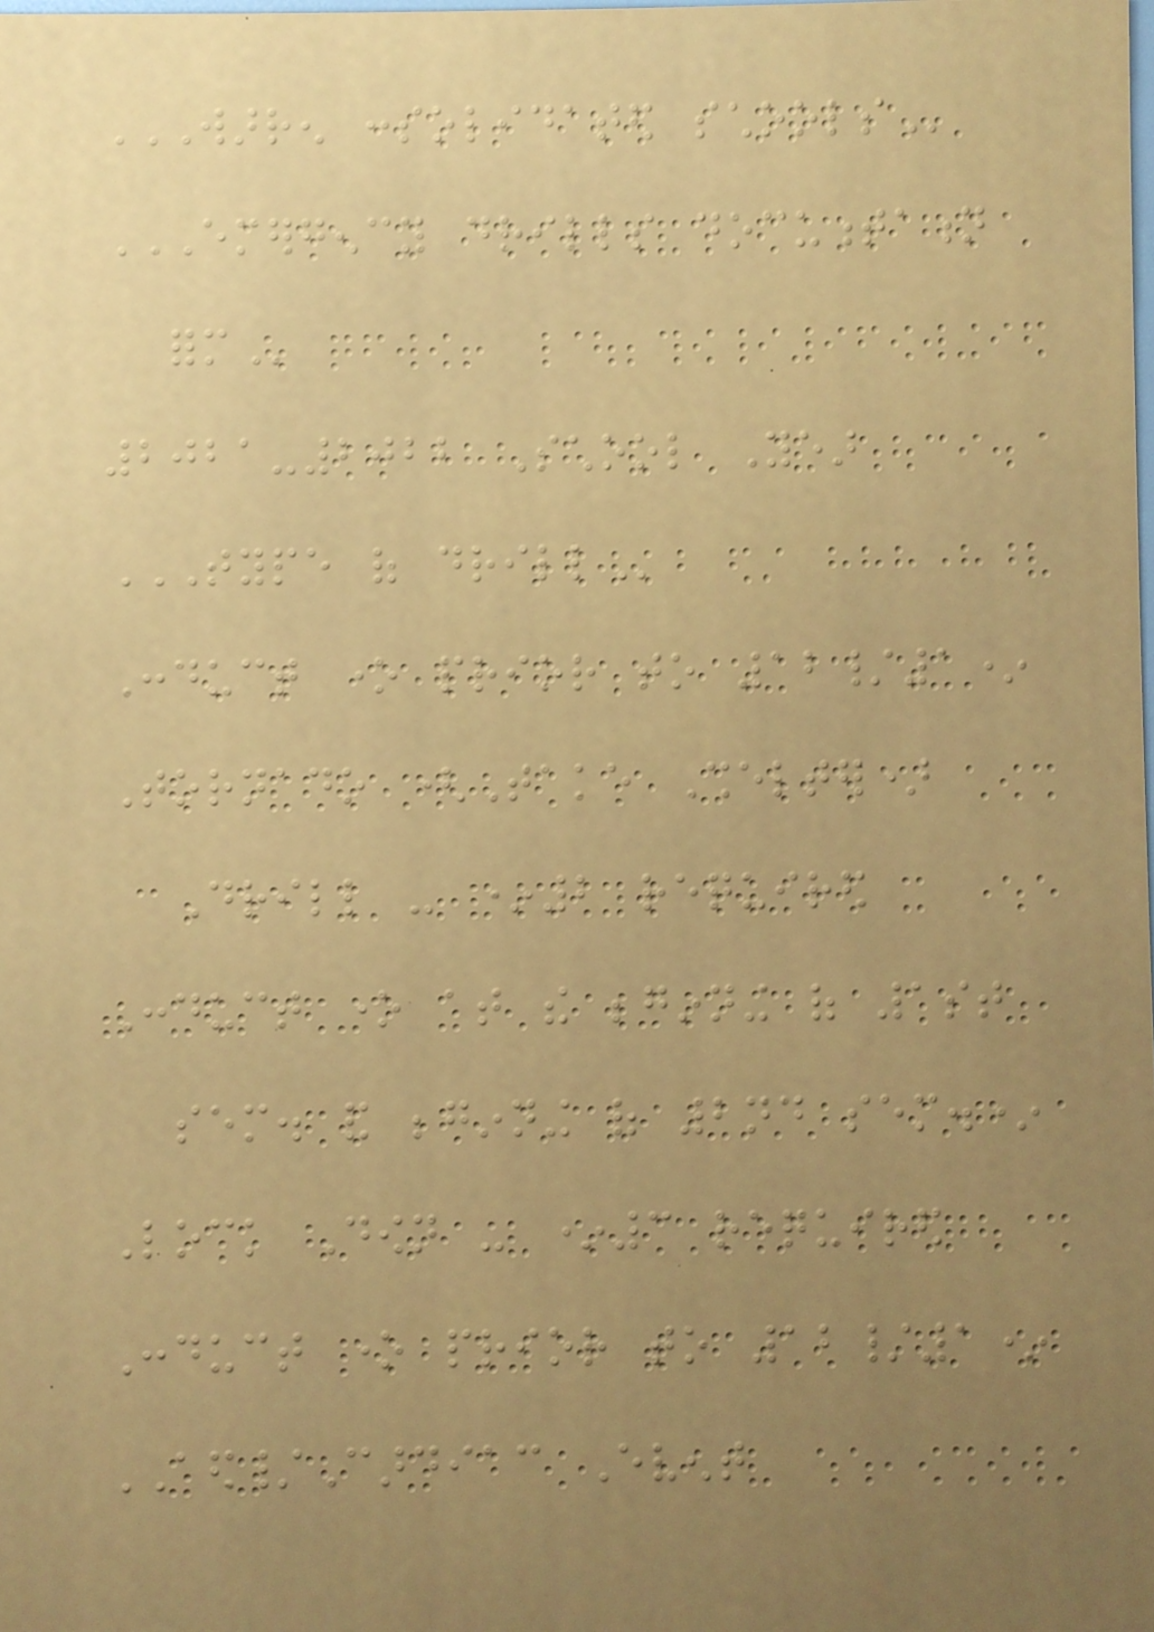WARREN CONSOLIDATED SCHOOLS
EMERGENCY DRILLS DOCUMENTATION
FORM
2021-2022 School Year
TYPE OF DRILL
Conduct one prior to 12/1*
Tornado (Take Shelter)
Drill - *2 required
Conduct one at the beginning of 1st
sem. and beginning of 2nd sem.*
Lock Down - *3 required
Conduct one prior to 12/1*
AED/Cardiac Event
